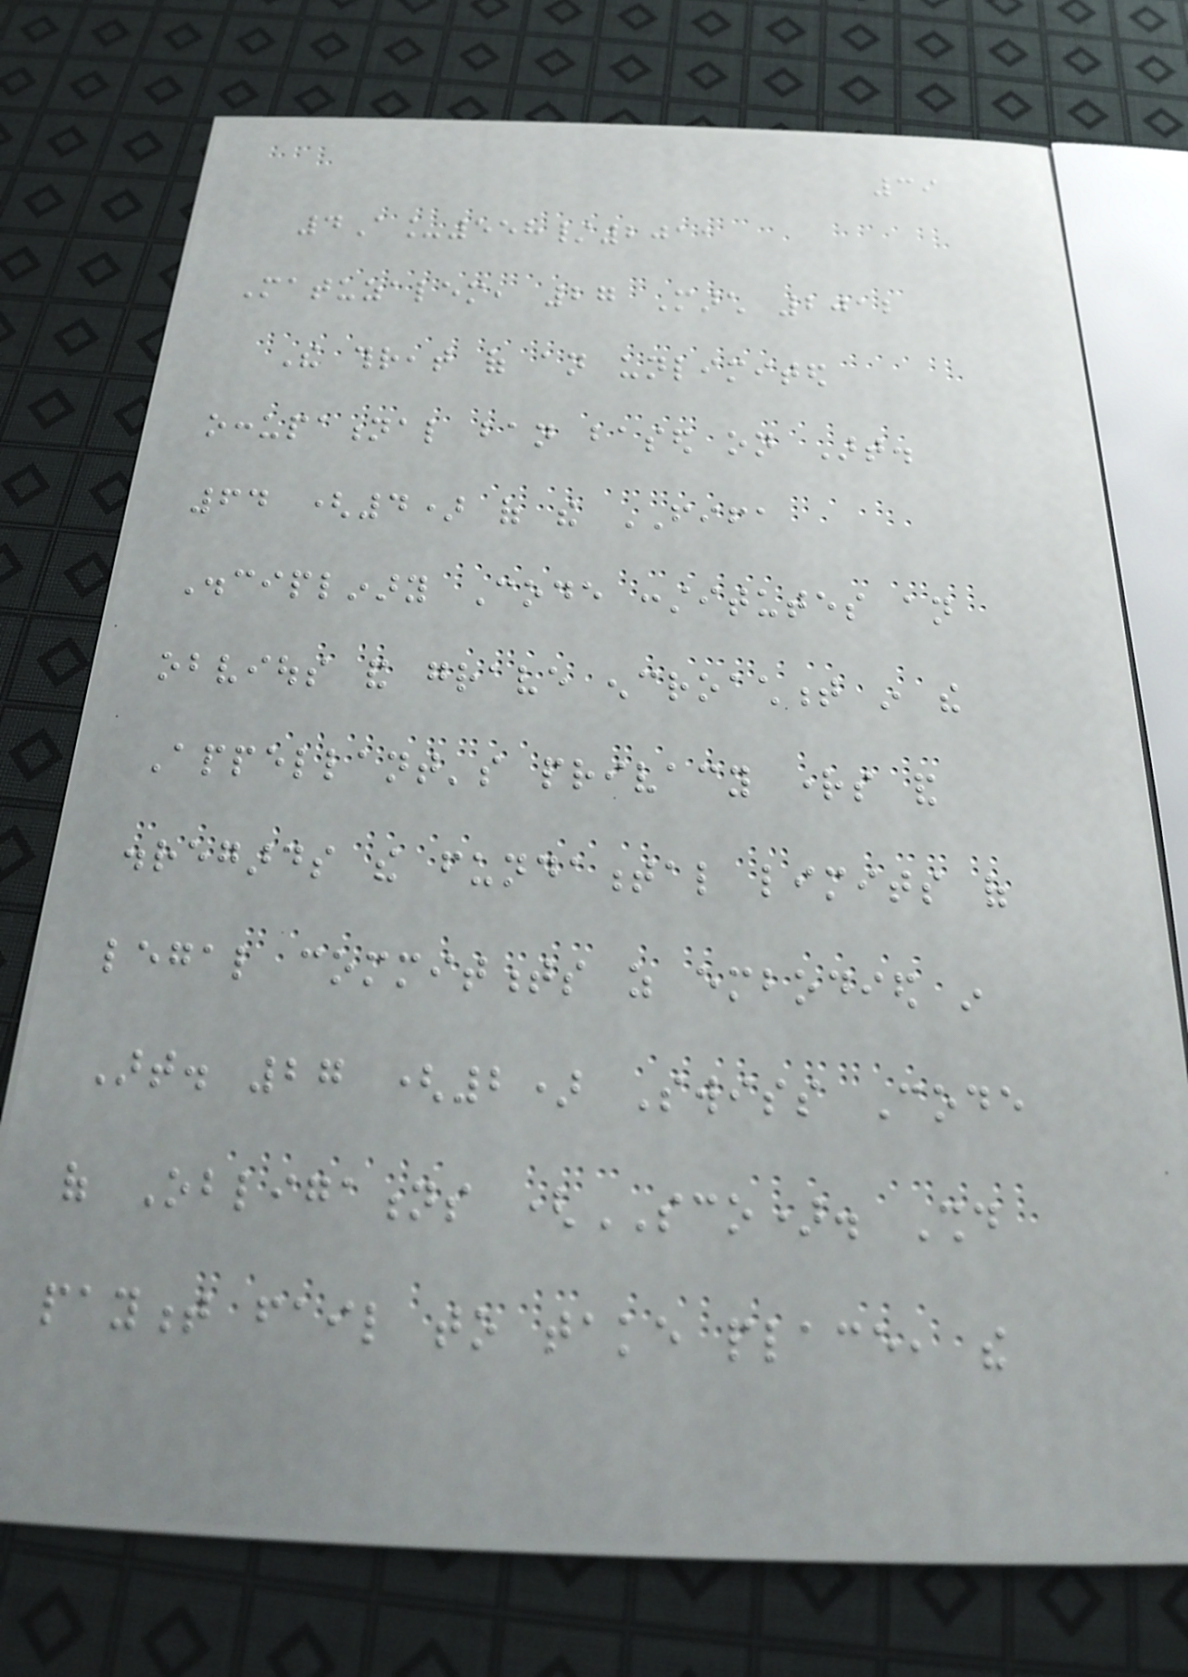39
4A_558/2011
Matuzalem, 27 March 2012
The threat of an unlimited
occupational ban based on Art.
64 (4) of the FIFA
Disciplinary Code constitutes an
obvious and grave encroachment in the
Appellant's privacy rights and
disregards the fundamental limits of
legal commitments as embodied in
Art. 27 (2) Swiss Code
of Obligations (SCO). Should
payment fail to take place, the
